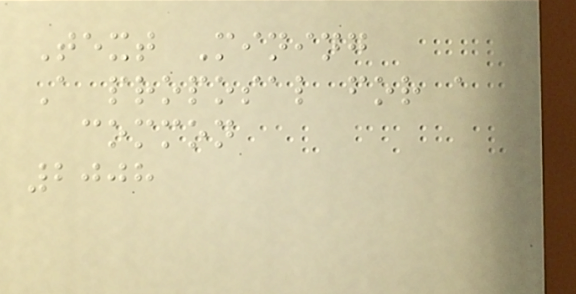Text Mining
A proposal for a
common
2008
